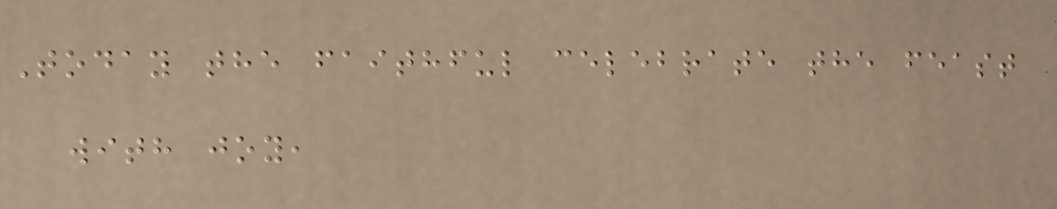Today the faithful celebrate the feast
with joy,
